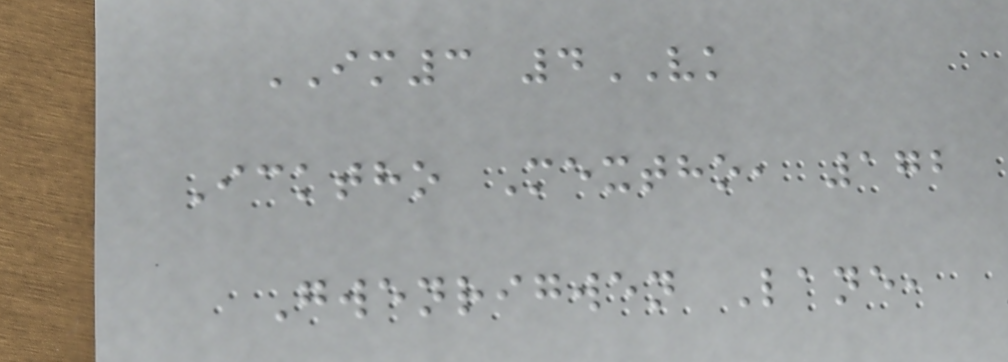IM3 4VK
Icktho Mextho, 172
Gwenrigwen Lane,
